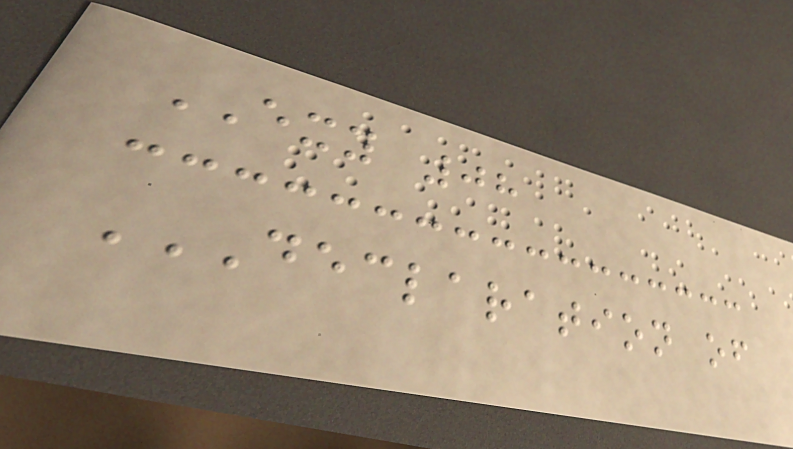EXY 08
DECLARATION OF
